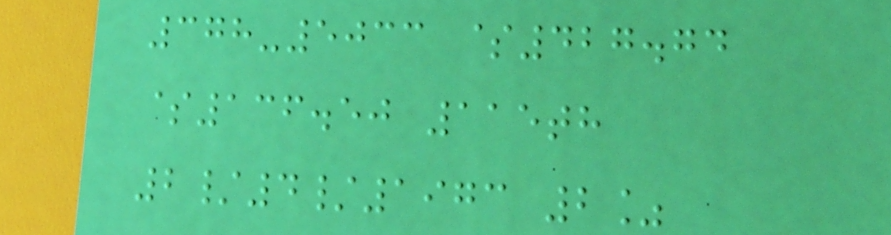378-5033 $427.74
$136.50 115th
2/4/1973 2%
